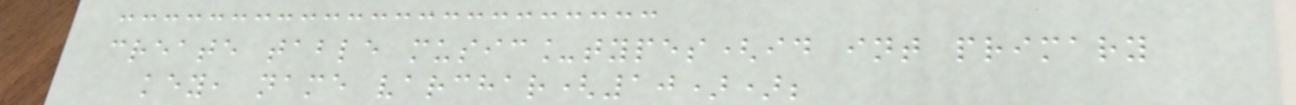create table music_types(id int primary
key, name varchar(10));
